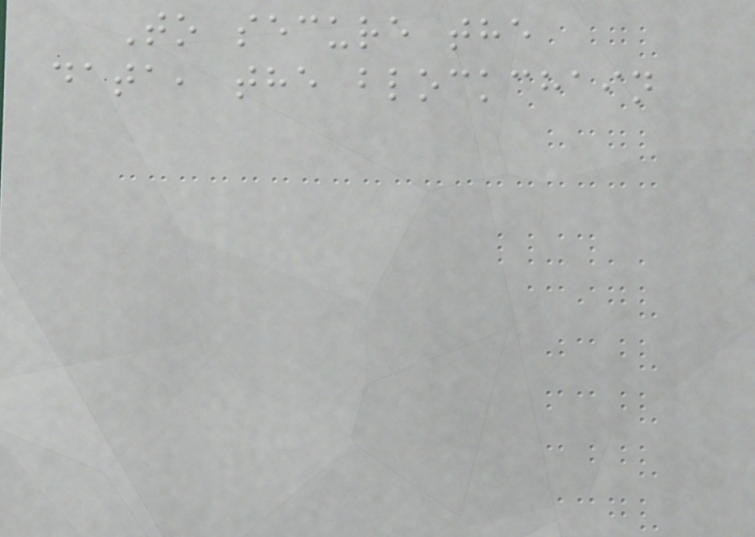To secure the
data, the blockchain
